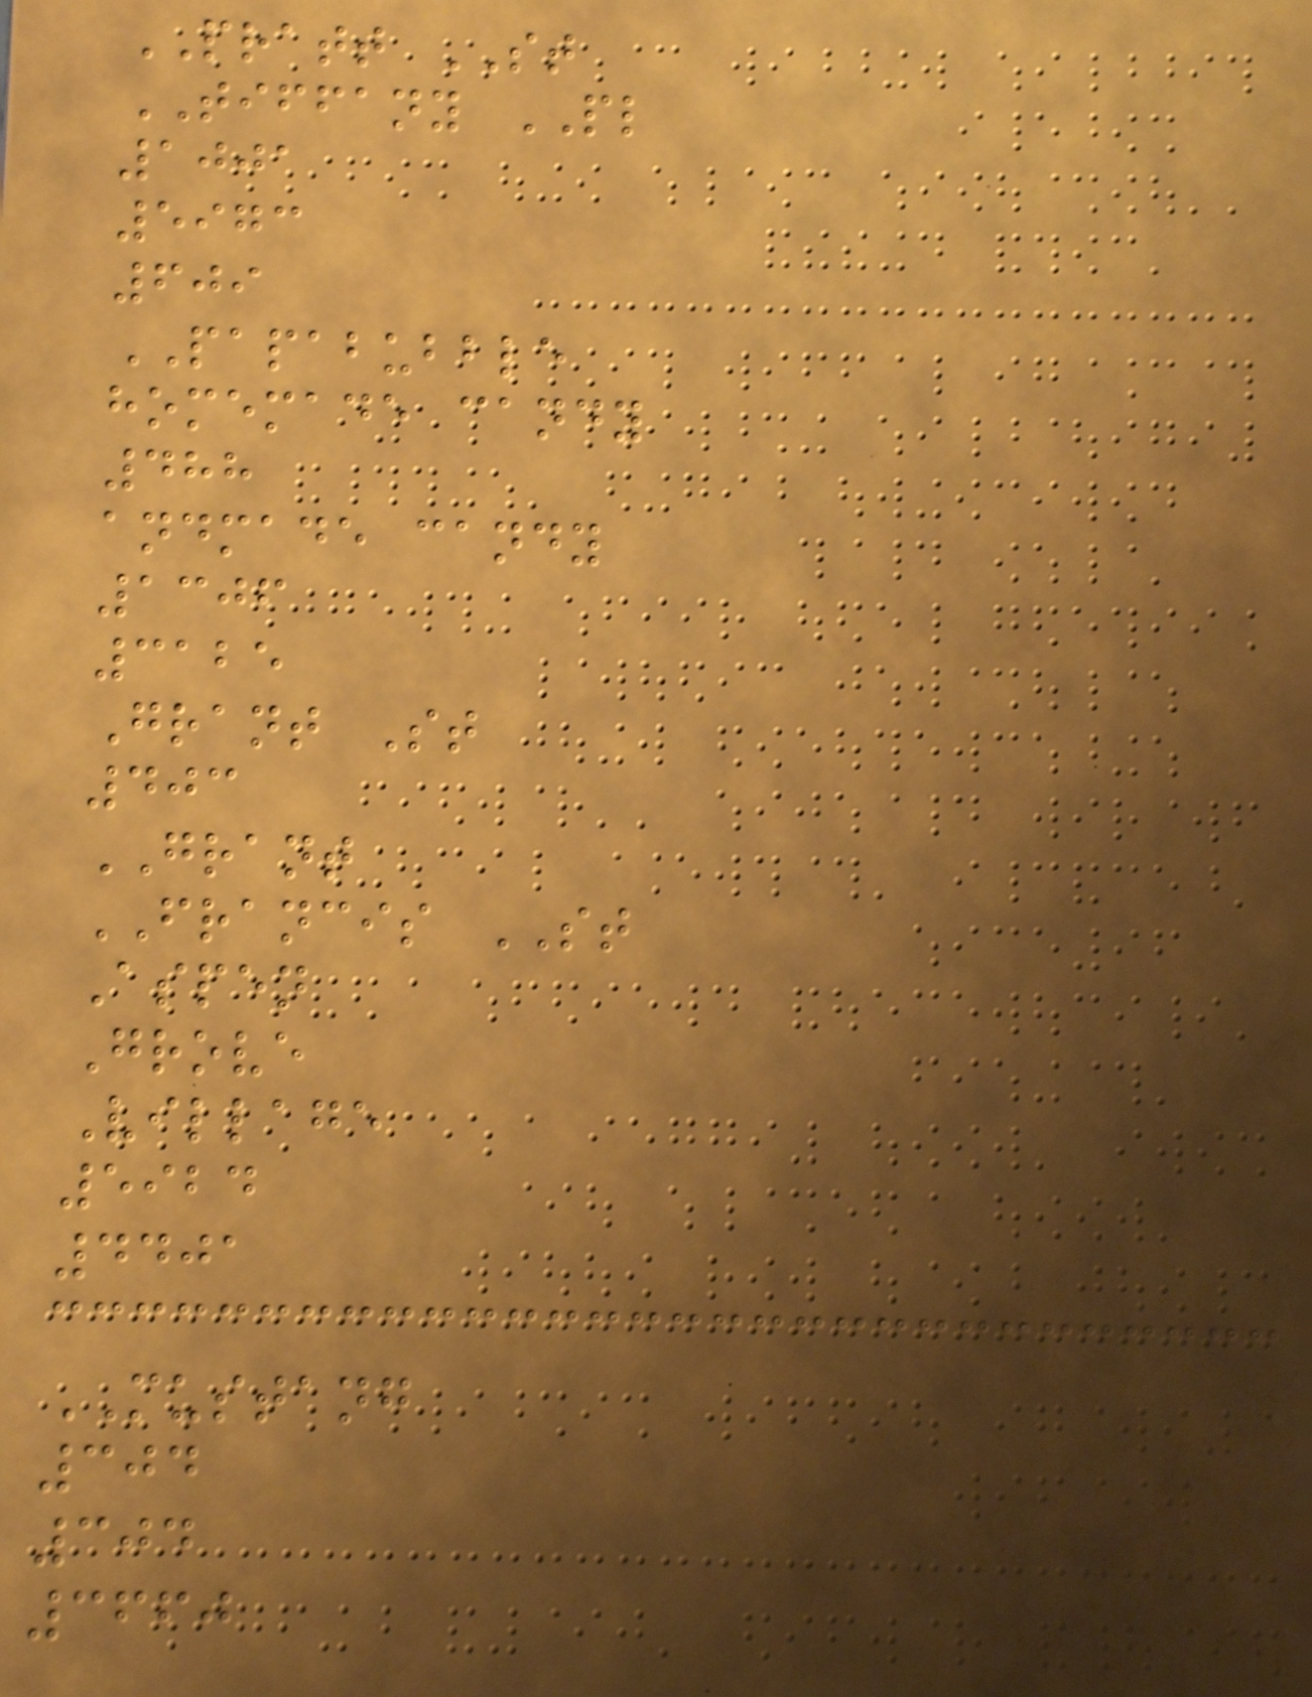PRATT ST
TIFFANY PL
1001
5973
609
PAPABUBBLE
homemade candy
488
andmade candy
1306
3125
Grant St
403
GRANT
FRANCIS ST
Aspen
Grove
Village
5924
4401
MUSTANG
304
304
3660
